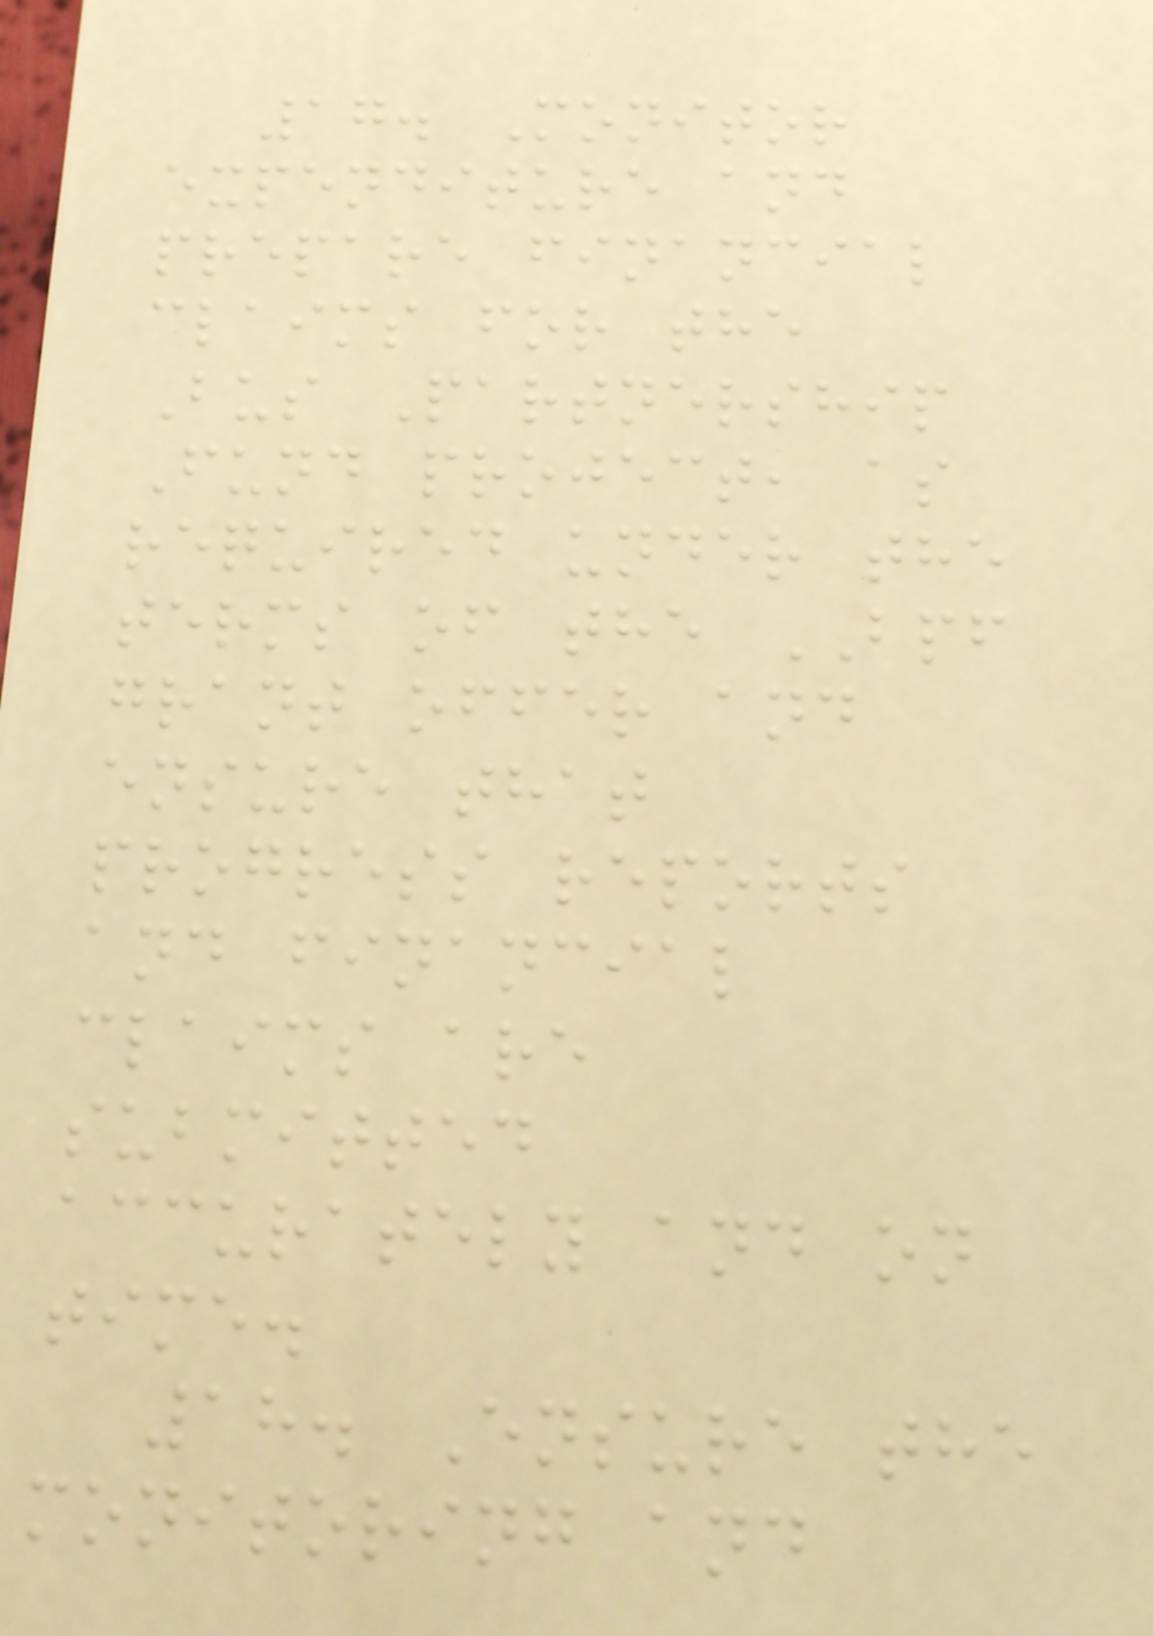17. Monitor
expenditure and
prepare financial
claims for the
Bus Partnership
Fund project, as
required under the
terms of the BPF
grant offer and
ensure that
progress reports
and financial
claims are
submitted
accurately and on
time.
18. Ensure the
monitoring and
